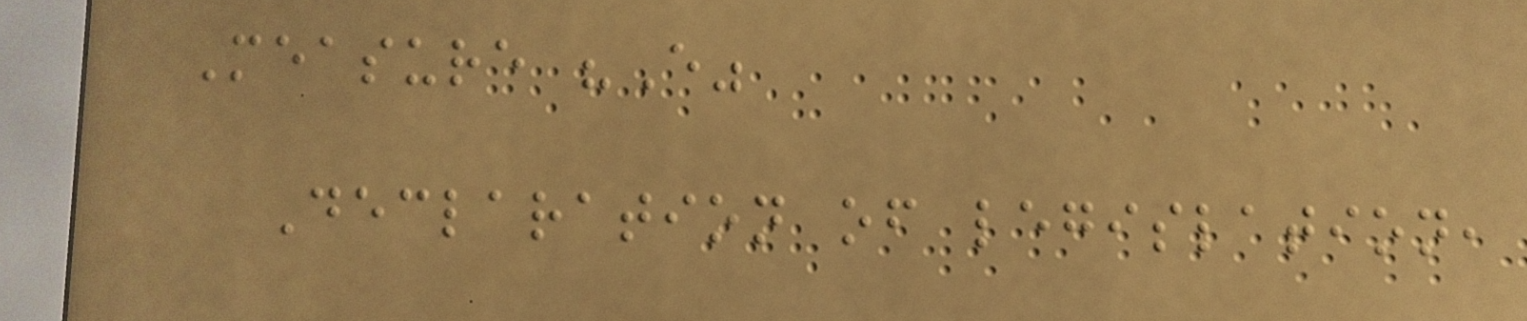Measure "E"
Declaration of legislation,
